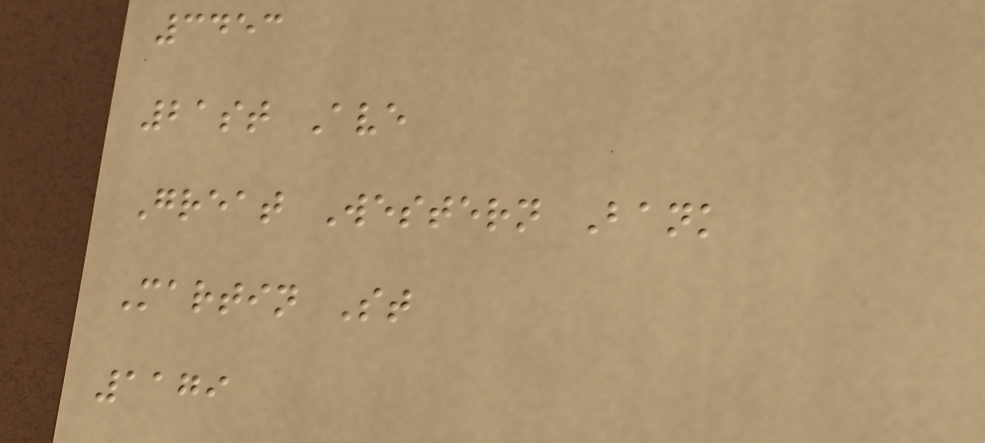3453
21st Ave
Great Western Bank
Martin St
1179
